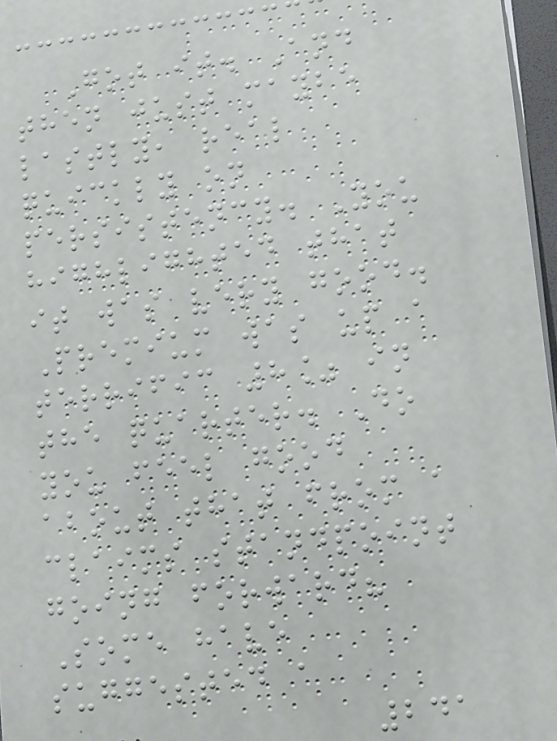Got it. And
then just maybe
lastly, real
quickly on
persistency. You
highlighted that
it was very good.
Premium was up a
terrific 8% in
the quarter. Do
you feel good
about that from a
claims standpoint
going forward?
Some have
suggested a
241
